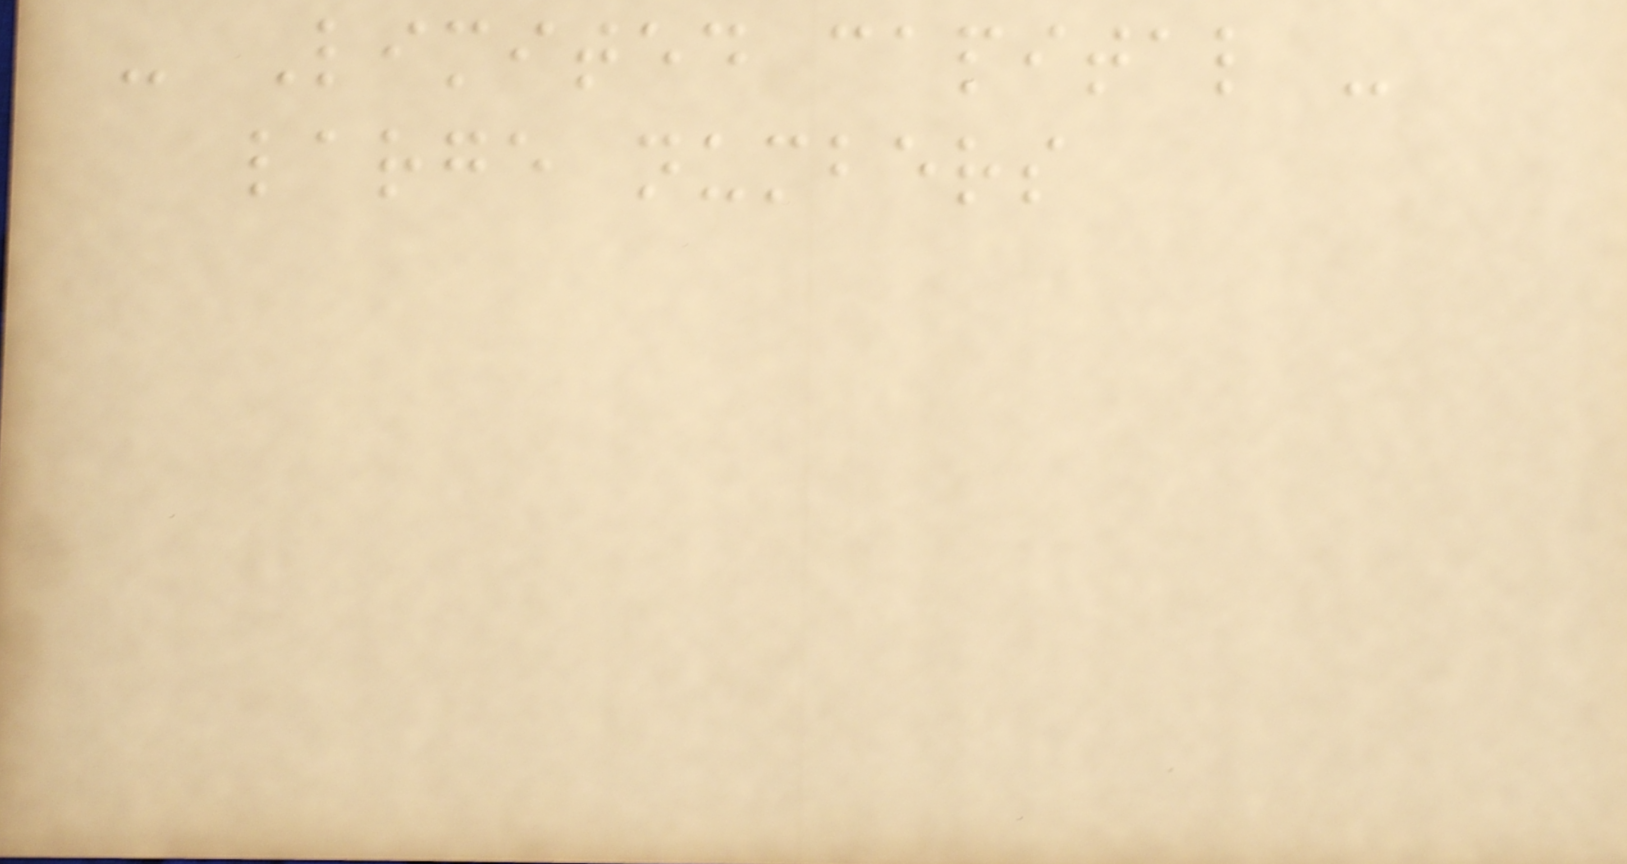- Limited capital -
large numbers
